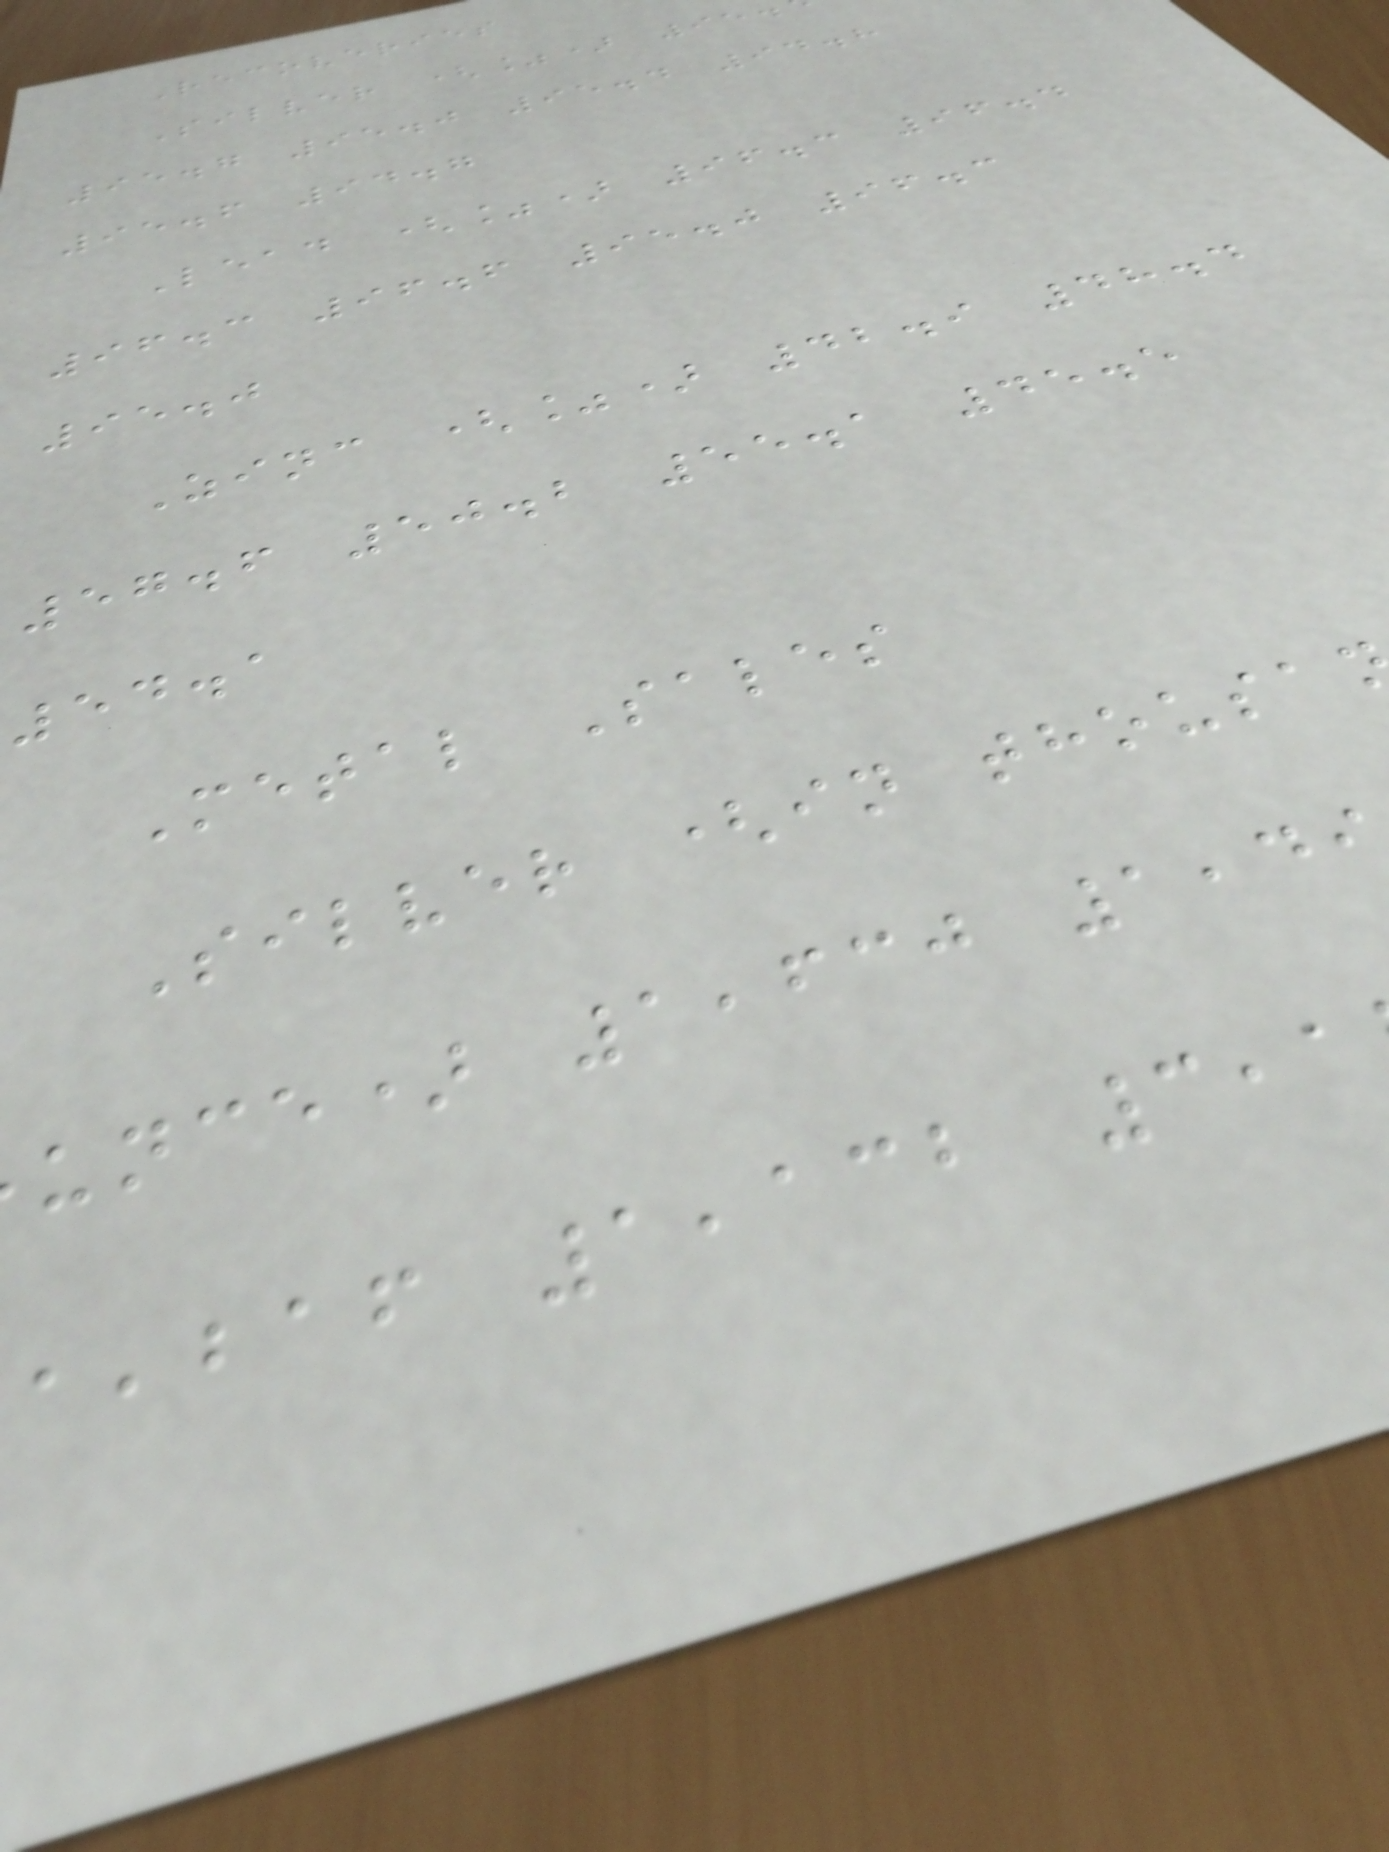Recoveries
Silver (%) 95.
95.7 95.0 95.4 94.8
95.6 94.7
Lead (%) 96.3 96.4
96.3 96.6 95.0 96.3
95.0
Zinc (%) 42.9 48.4
57.6 50.2 55.1 45.5
54.1
Metal Sales
Silver (in thousa
unce) 1,630 1,4
,baf 1,132 3,1
